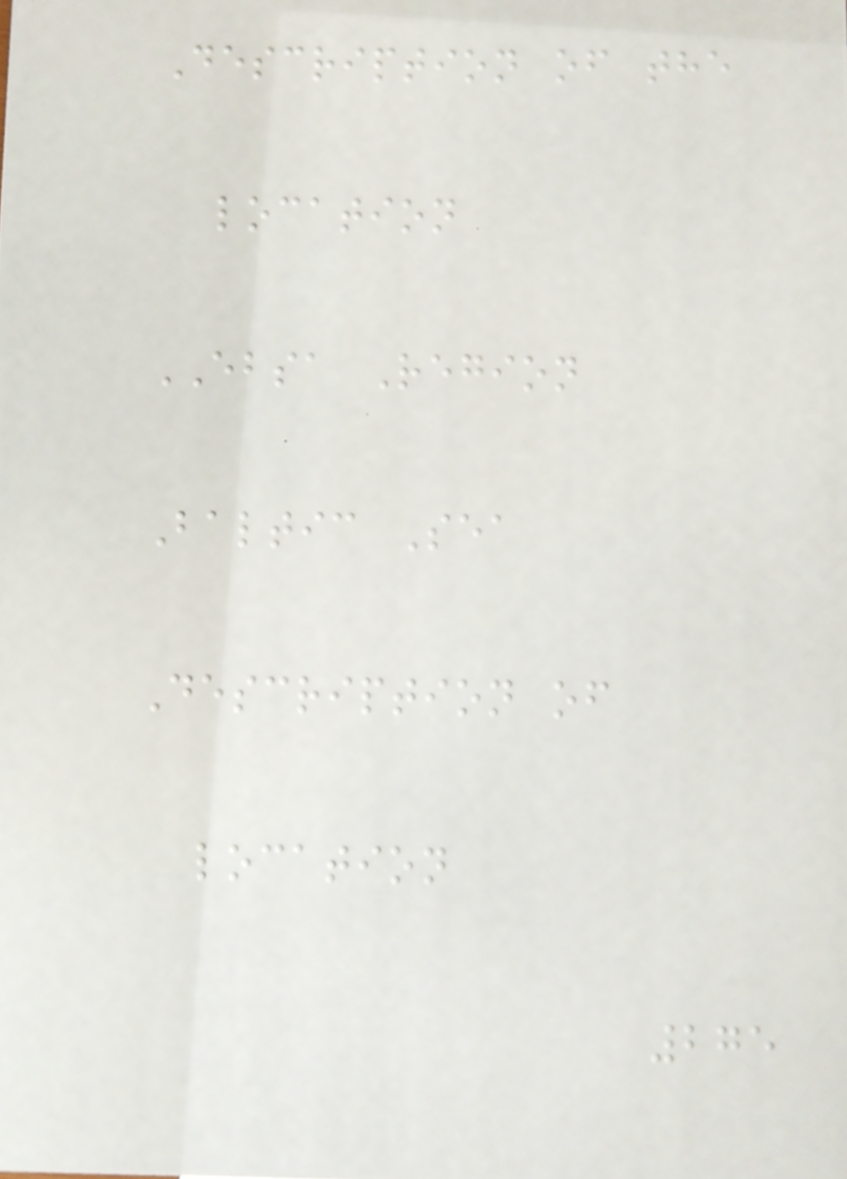Description of the
location
EBSA Region
Baltic Sea
Description of
location
275
